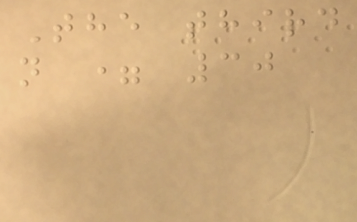The third
n = 30
